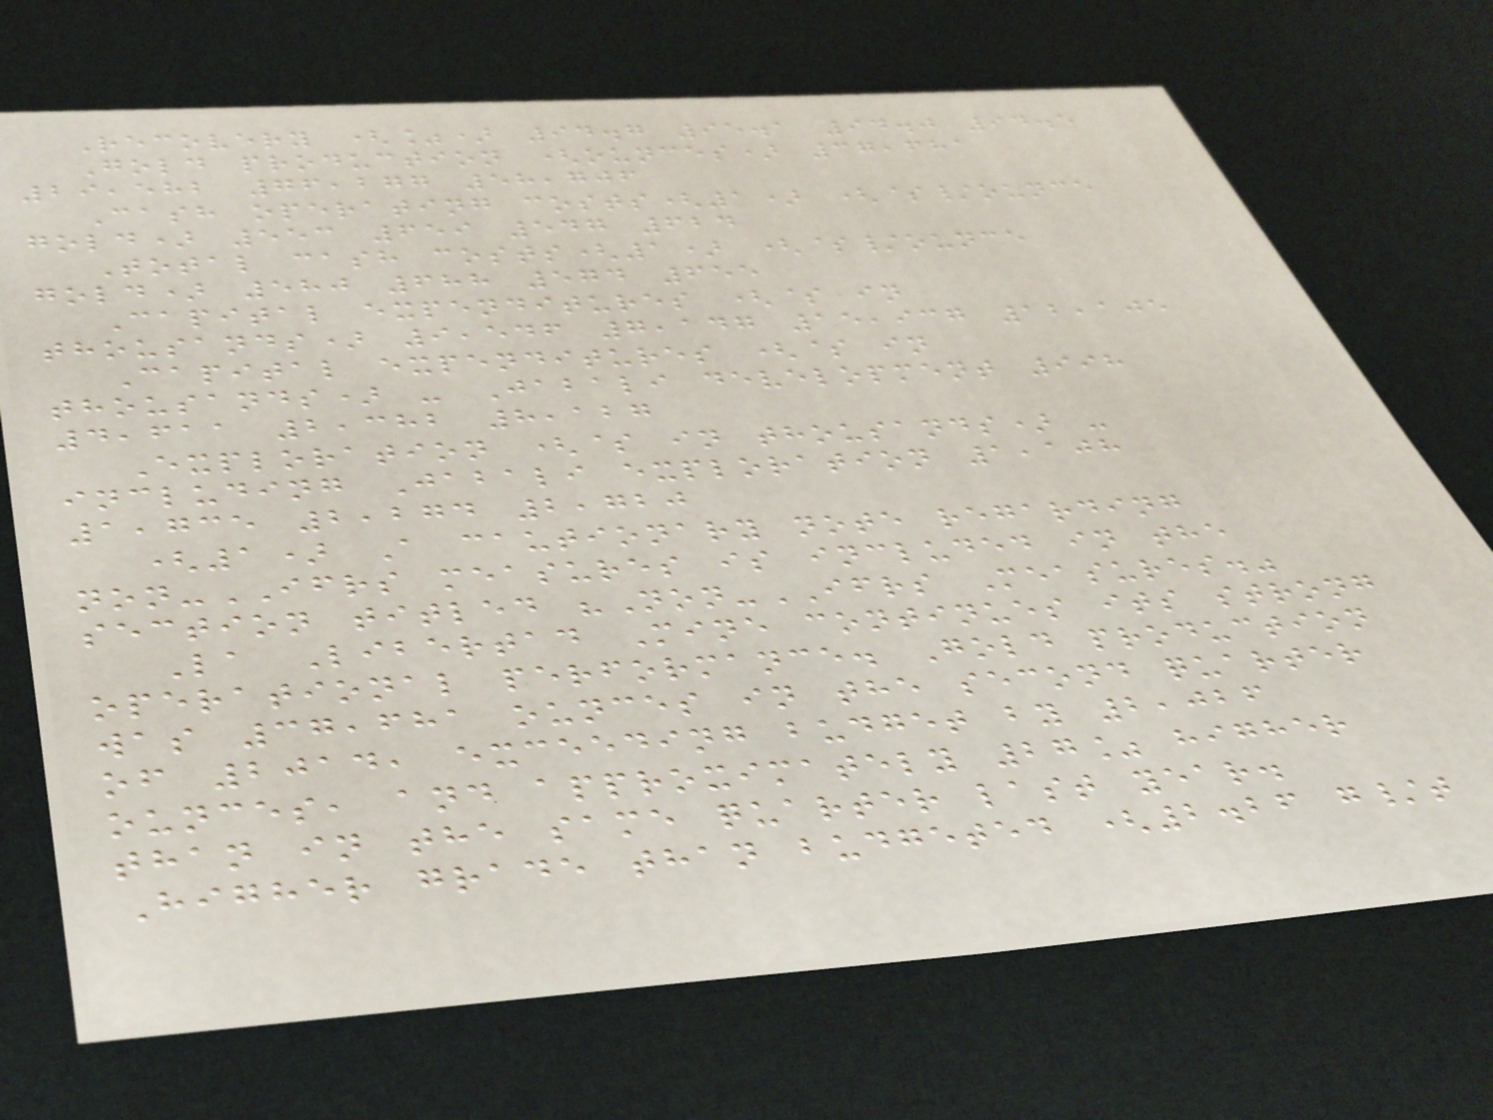Recovery (%) 94.7 95.1 94.0 94.5
Gold production (ounces) 37,681
29,582 76,277 58,706
Cash operating costs(1) ($/ounce
gold) 553 659 547 624
Total cash costs(1) ($/ounce
gold) 580 688 574 655
Capital expenditures ($ in
thousands) 9,546 7,147 15,937 12,105
Capital expenditures ($ in
thousands) - Jabali development 998
4,611 2,382 8,127
Exploration ($ in thousands) -
including Jabali exploration 1,108
1,735 2,274 2,720
(1) A cautionary note regarding
non-IFRS measures is included in the
section titled "Non-IFRS Measures."
La Libertad Mine continues its strong
operational performance. Gold production
was 37,681 ounces in the second quarter
of 2014, exceeding budget by 2,026
ounces, and approximately 27% higher
than in the same quarter last year.
Higher grade than budgeted (2.26 g/t
